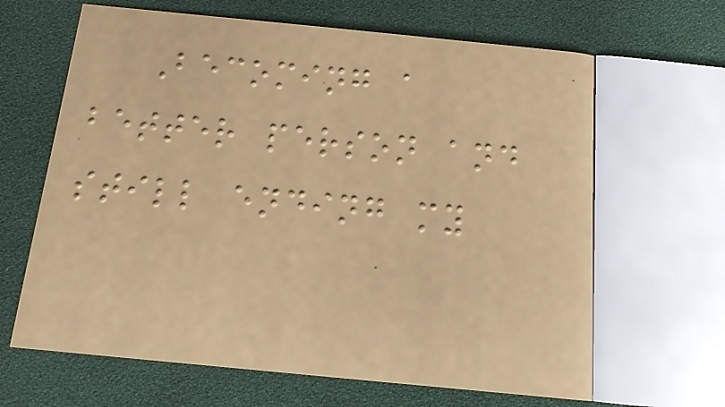Becoming a
better person and
still ending my
